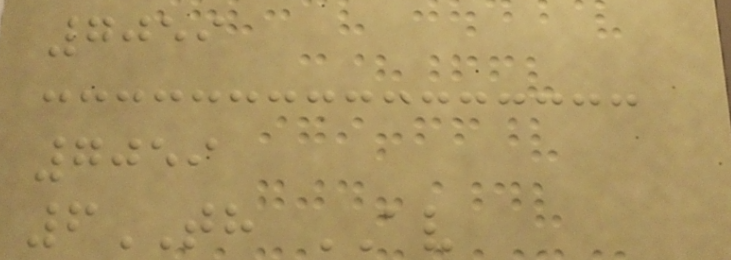7059
7059
6TH AV
